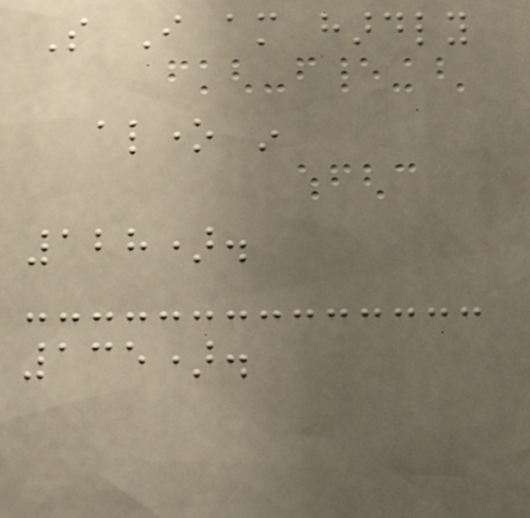So I am hardly
alone in
128).
135).
